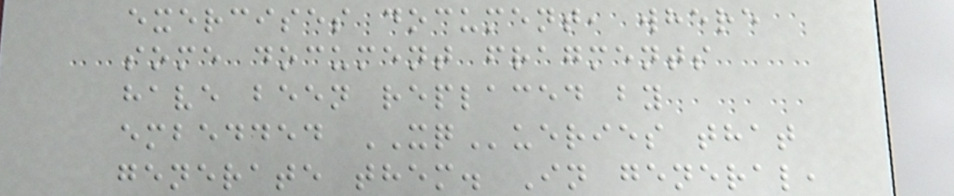exercises document, where
some document fragments
have been replaced by
embedded XQueries that
generate them. In general,
